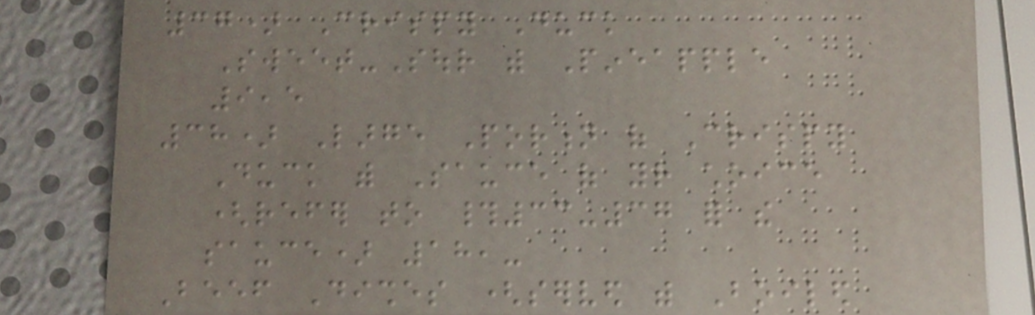37) Crispy Duck
Sweet-Sour with Pineapple
9,5
38) Large Portion of Crispy
Duck with Sauce of your choice
(refer to #33-37 for the
sauce) 18,-
Beef Dishes (served with Boiled
